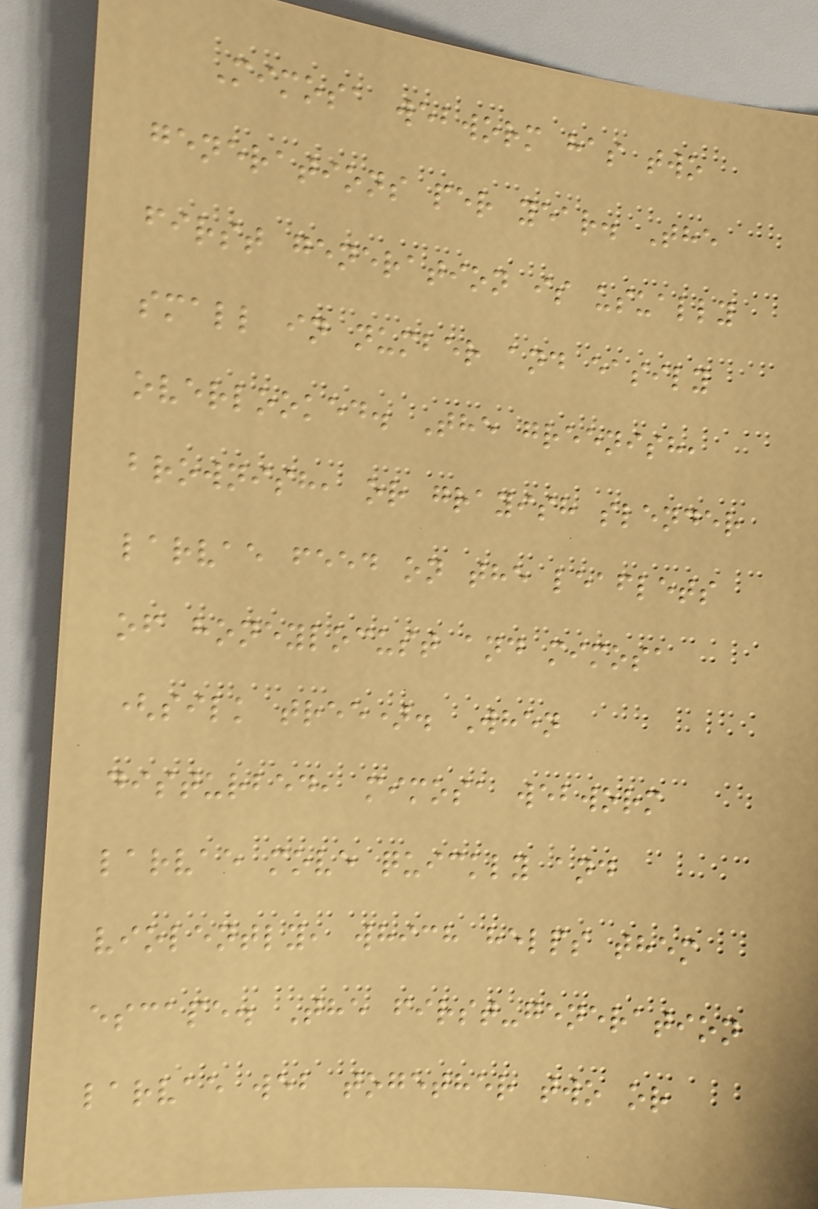Mimosa webworm has two
generations per year. The
first generation is usually
small in number and easily
overlooked. The greenish,
brownish, or grayish slender
larvae feed on the leaflets
of honeylocust and mimosa
(silk tree). When
disturbed, mimosa webworm
larvae move quickly and
violently, which helps them
escape. The first-generation
larvae web together two or
